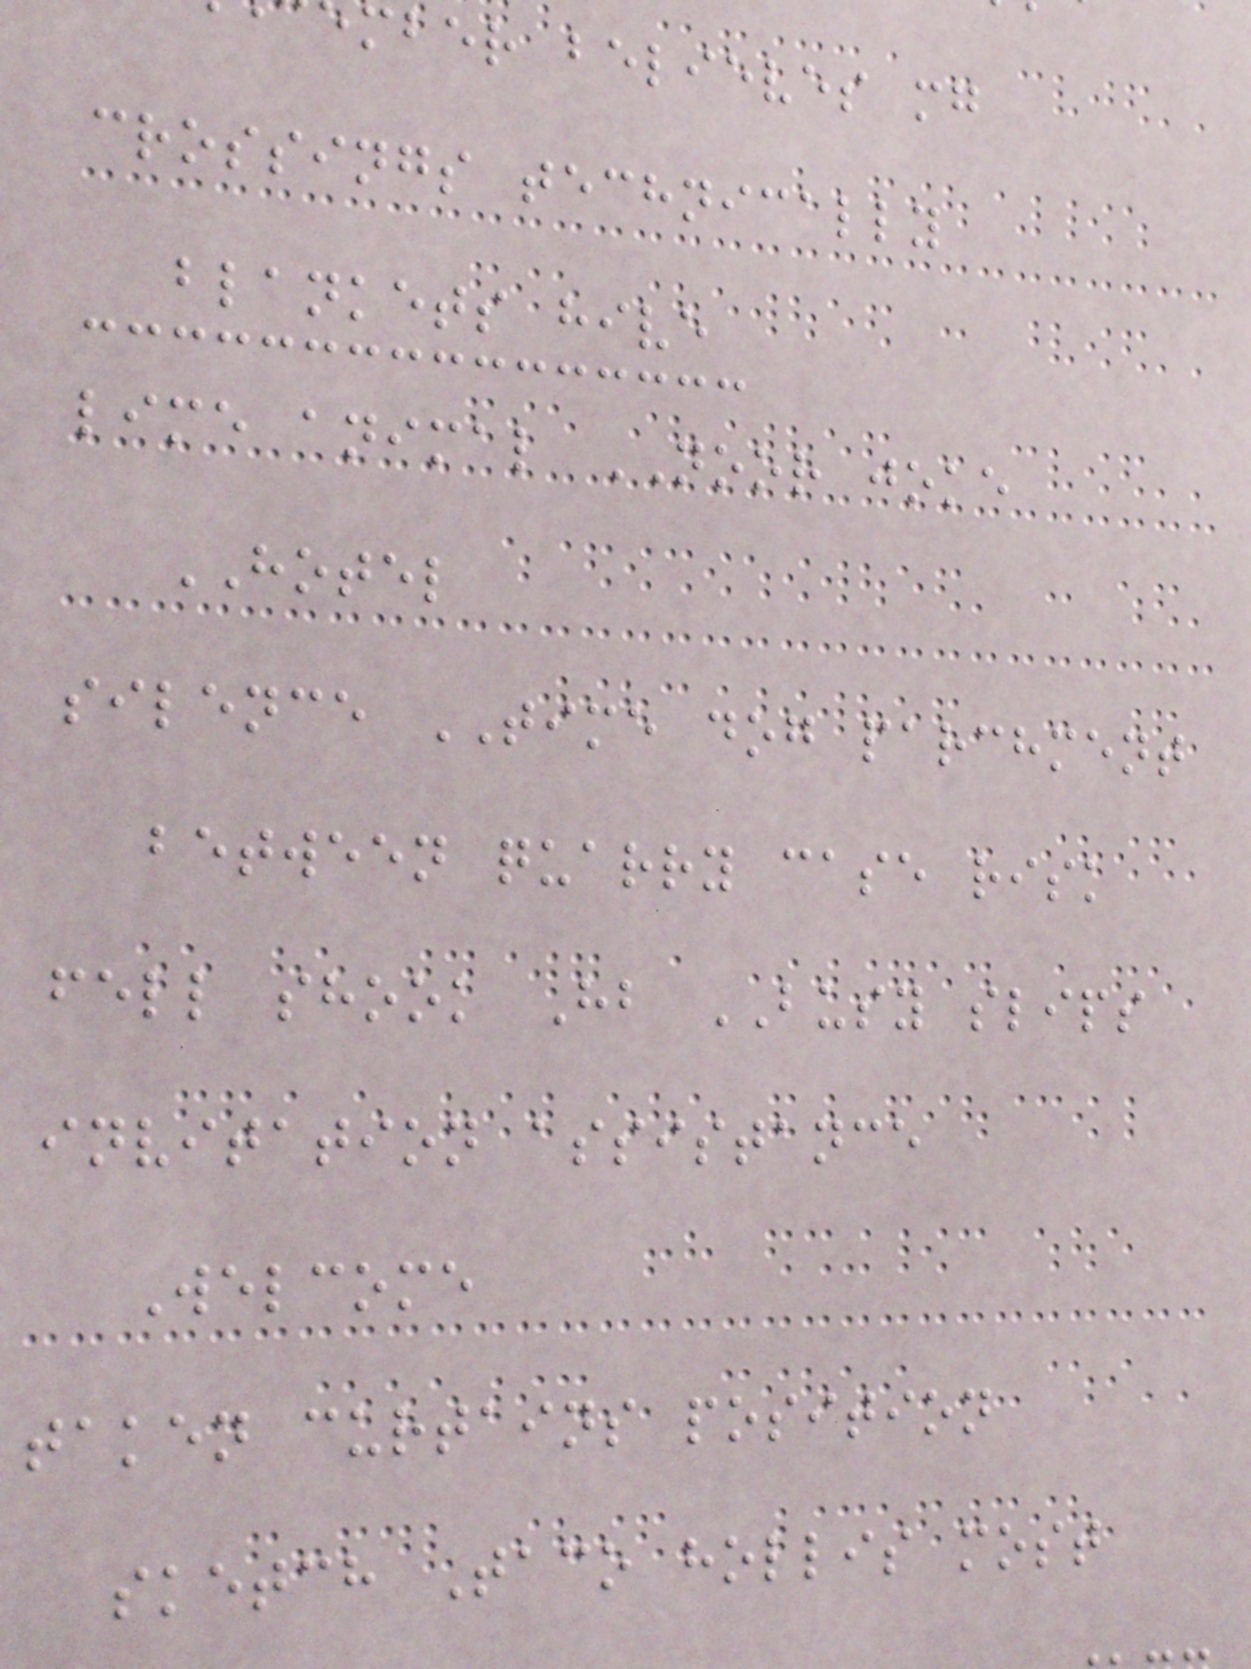mber believes mg
crossings technically
blankets hive
lime animal NOOR joke
HOTEL
silence TIME dog parchment
between quarry case risk
fell shook Hb BUSY slips
invitation assistance
Welcome
taken curtains position
sketch Taco hollis most
